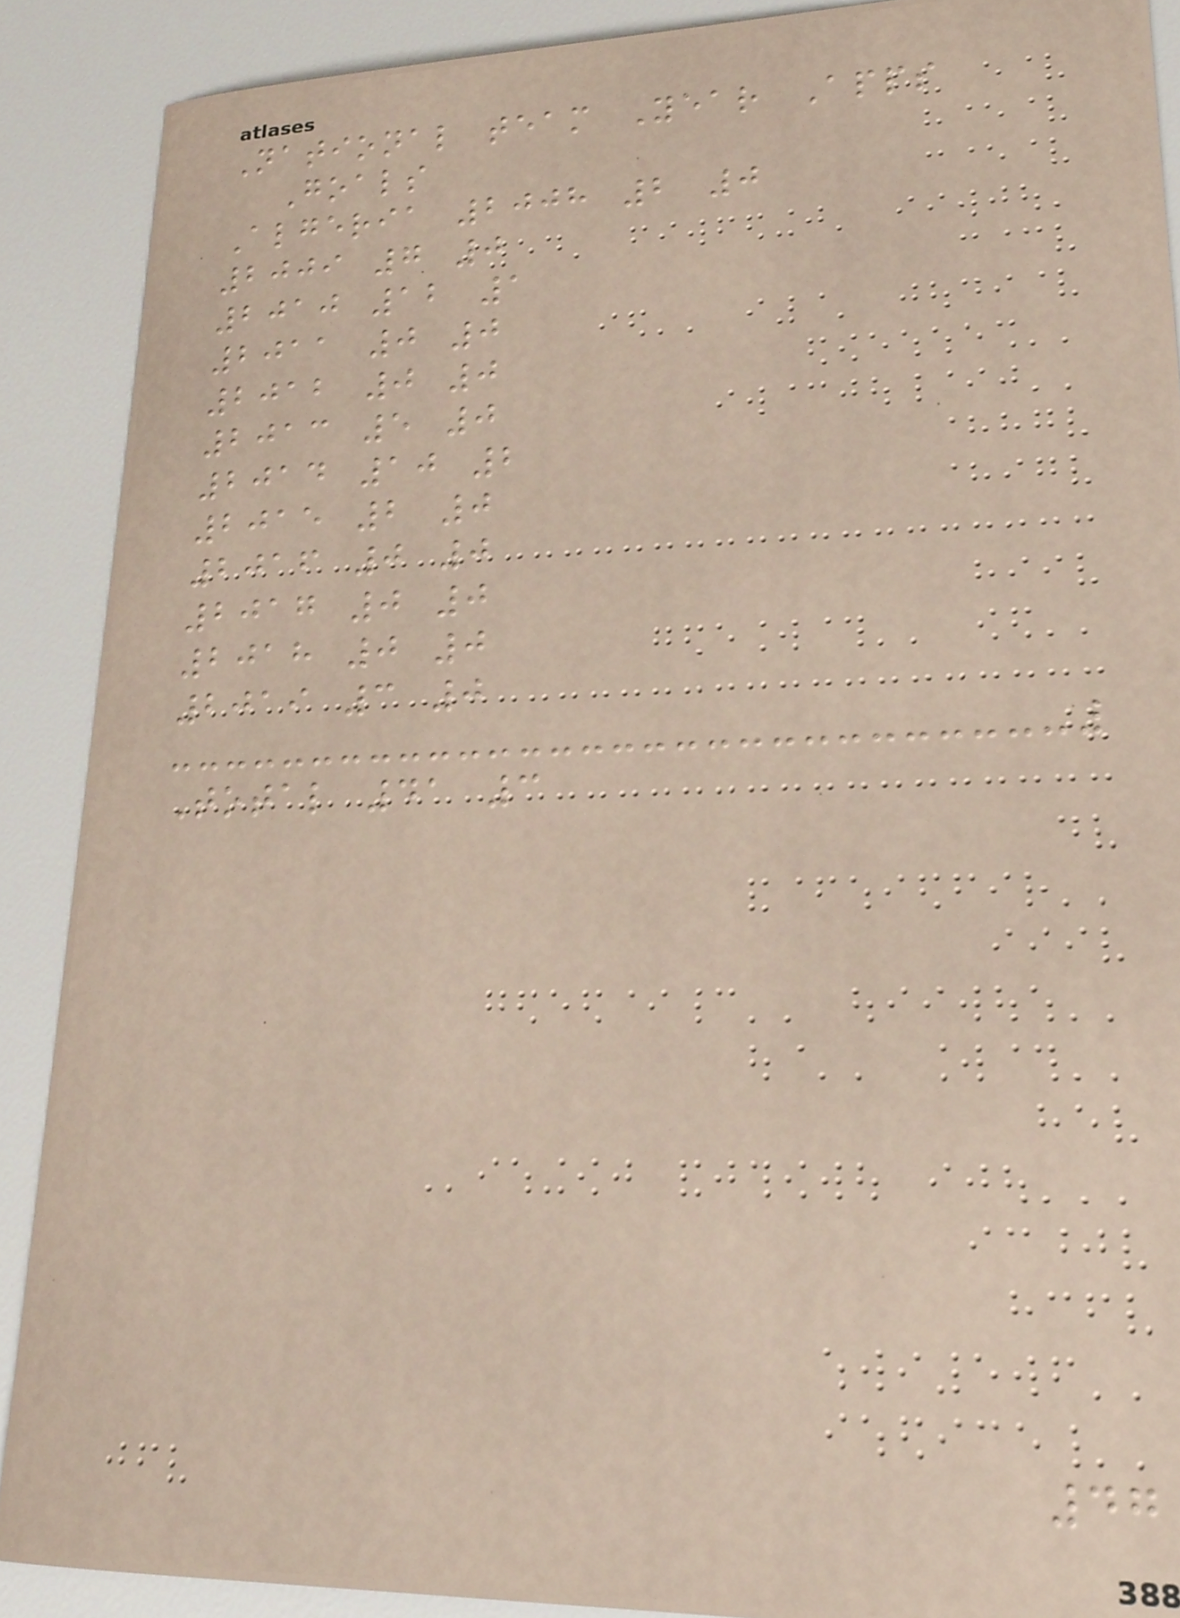National team Year Apps
Goals
Algeria 2008 2 0
2009 7 0
2010 12 1
2011 0 0
2012 0 0
2013 5 0
2014 10 2
2015 2 0
2016 0 0
2017 0 0
2018 0 0
2019 3 0
Total 41 3
47
